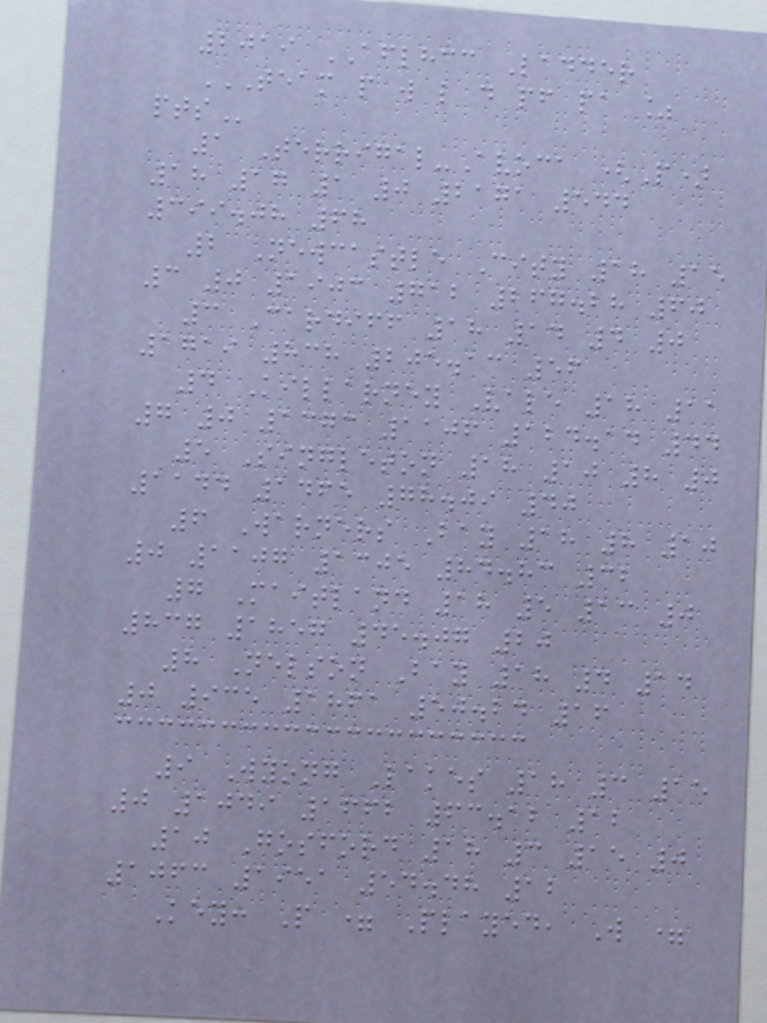2019 AFLHCC Ladder
TEAM P W L D PF PA %
PTS
1 Terrigal-Avoca (P)
18 17 1 0 2171 544
399.08 68
2 Newcastle City 18 15
3 0 1903 712 267.28 60
3 Cardiff 18 14 4 0
1719 838 205.13 56
4 Killarney Vale 18 11
7 0 1373 1106 124.14 44
5 Singleton 18 10 8 0
1144 1465 78.09 40
6 Warners Bay 18 8 10
0 1107 1305 84.83 32
7 Maitland 18 5 13 0
837 1857 45.07 20
8 Nelson Bay 18 4 14
0 935 1861 50.24 16
9 Wyong Lakes 18 3 15
0 1049 1662 63.12 12
10 Gosford 18 3 15 0
1063 1951 54.48 12
Key: P = Played, W =
